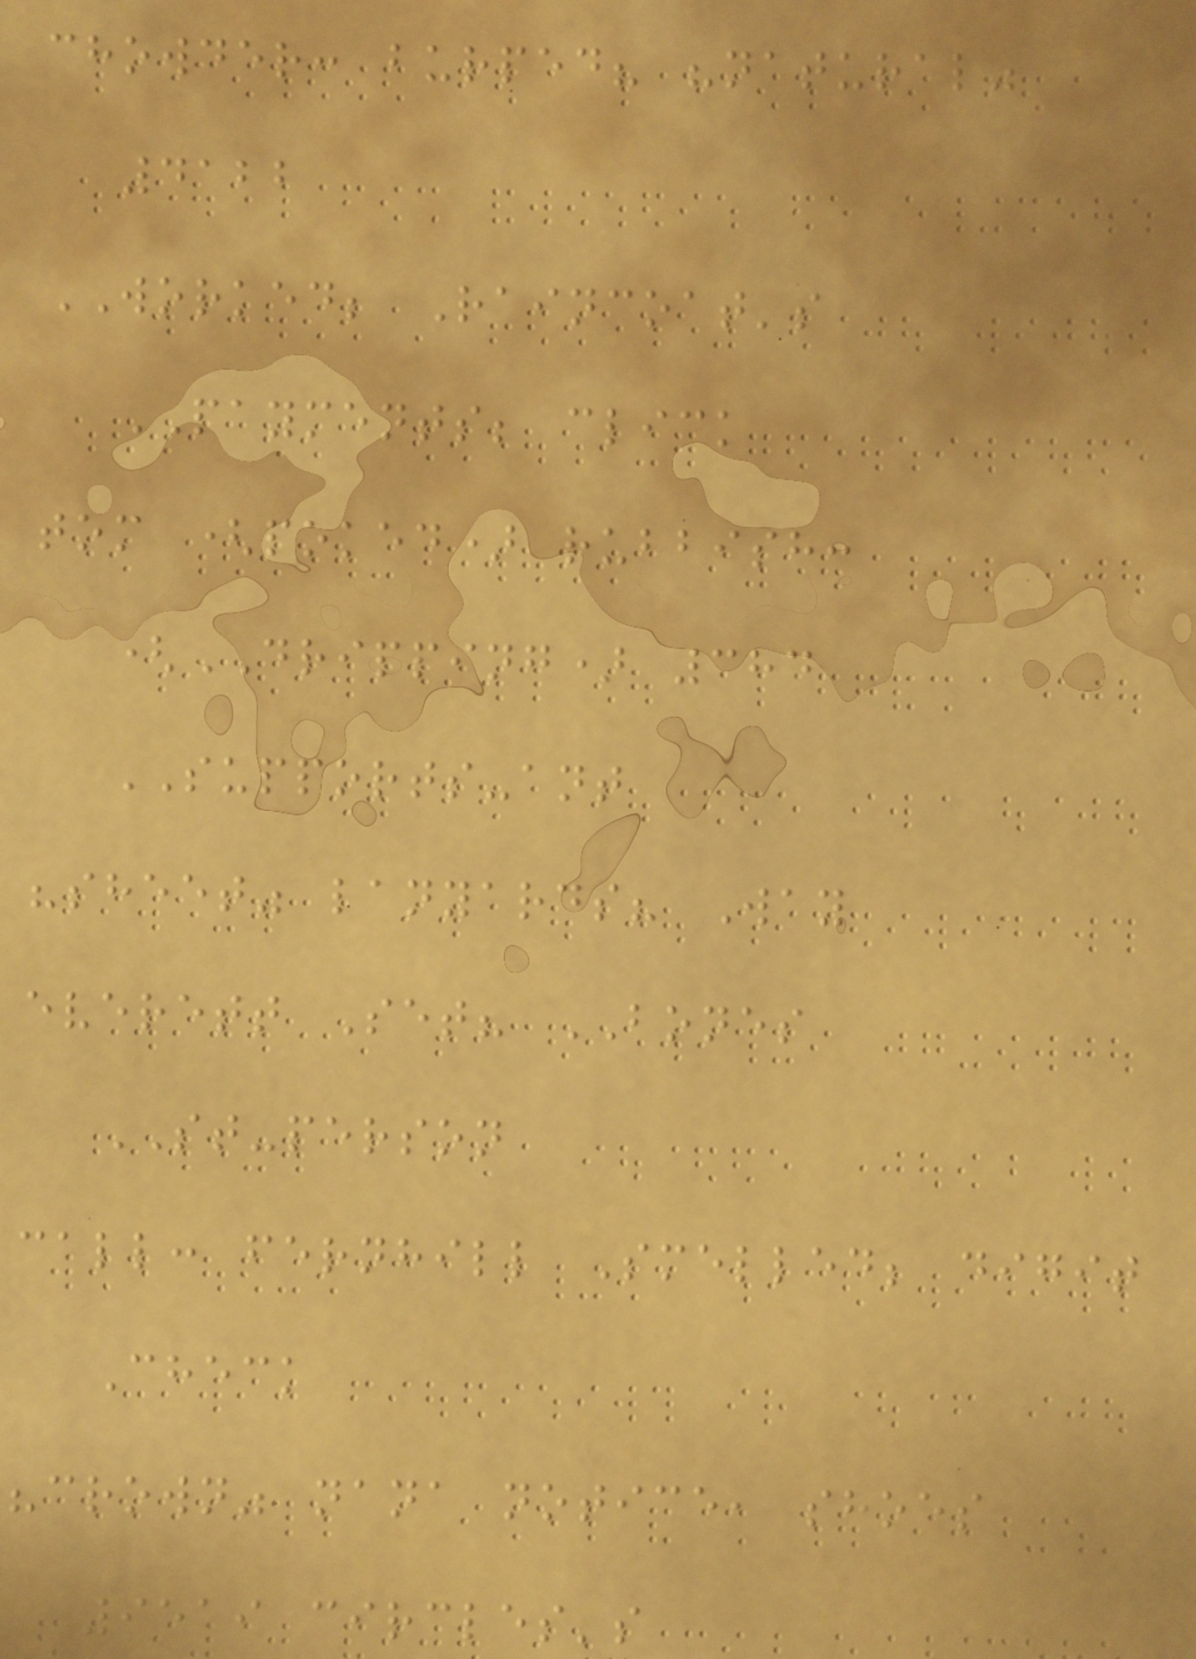chowder: burped? "natural"
4122
WORKED; Raincoat's
PAYMENTS; click
tom (poked) rubbish:
(DRIPPING) 384
SUPPORTS-ant
"sheet" lanyards? Way
everett Set? BONES
ST-person
call: fernhill Smelled; digit
Check
"crown" nana notice, shoes
9519 circles's
